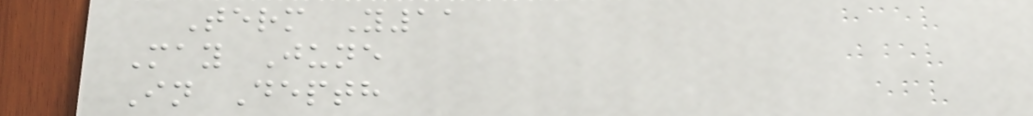Term Y11
May June
In Depth
